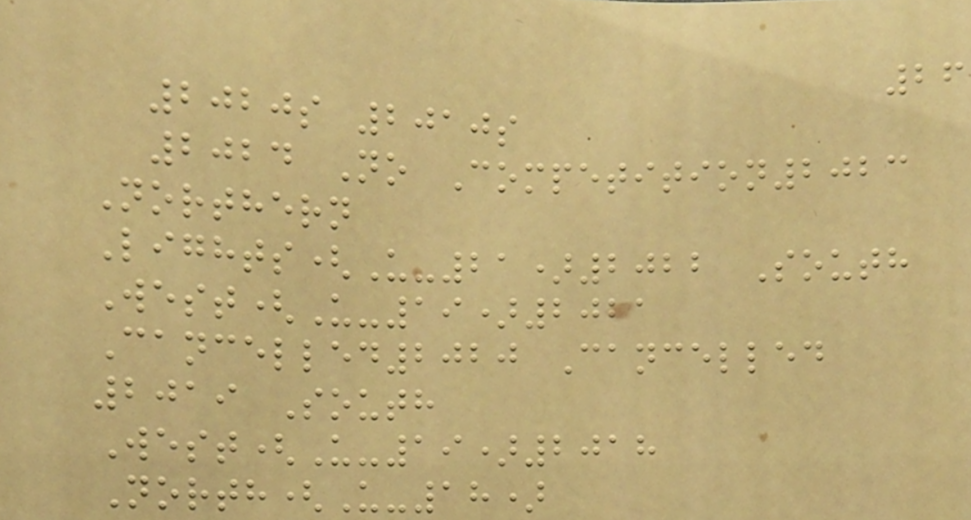26
2020s 2010s
2024 No Competition2023
Northern
Lights(U-21)2022 South
West(U-19)2021
Cancelled2020 Cancelled
2019 South
West(U-19)2018
North(U-18)
